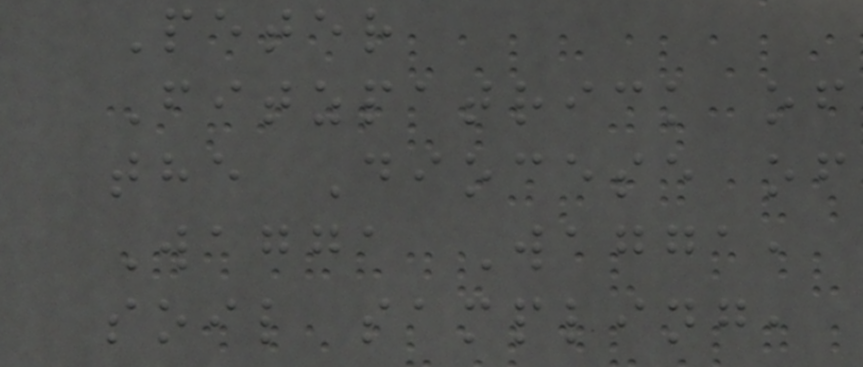Peter
Fitzpatrick of
the Diocese of
Wagga Wagga,
soil sampling,
